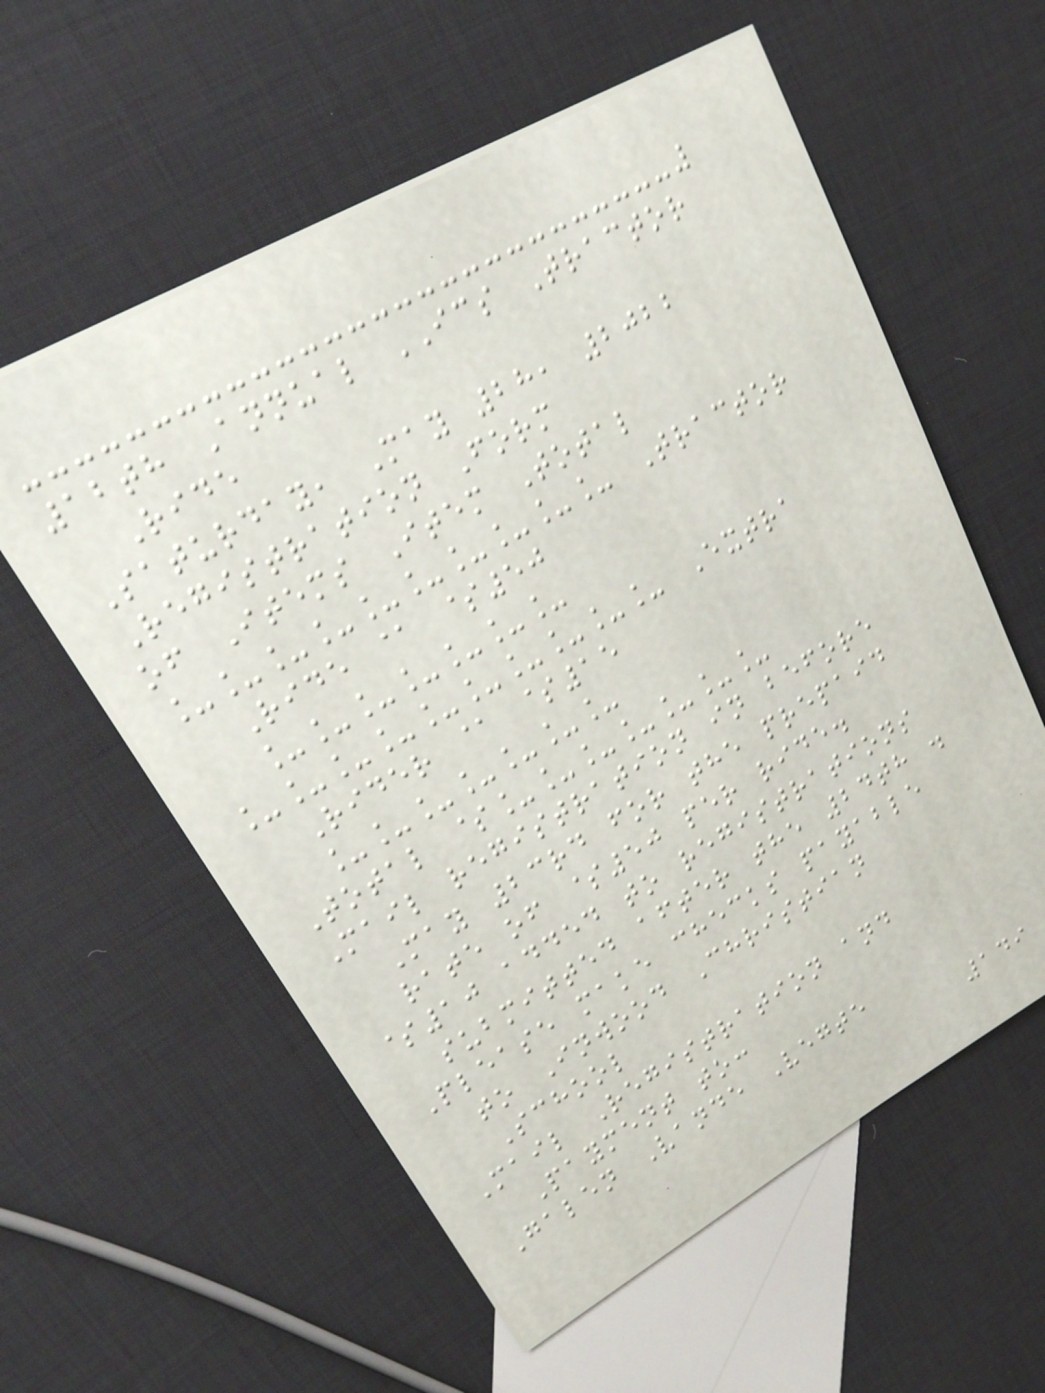12th Annual ICS Tractor
Ride
Saturday, May 28, 2022
Registration Form
of Items Item Total
__________ Tractor
Ride @ $50
_______
__________ Extra
Rider @ $15
_______
Total $_______
Mail registration in before
May 23rd for the prepaid
rate of $50 per ride.
$10 added to registrations
submitted after the 24th .
Please make checks payable
to Inwood Christian
School
Mail Registration and
Payment to:
Galen Vande Vegte
149
